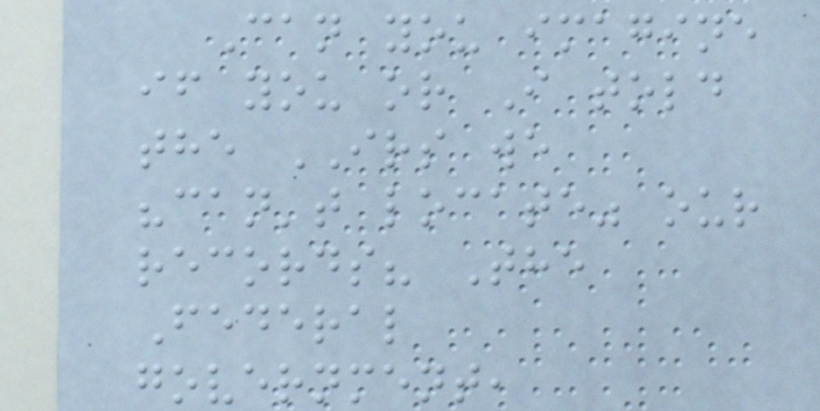Can you imagine
if you or I told
the IRS we
"can't locate" our
records? The
Federal
government,
